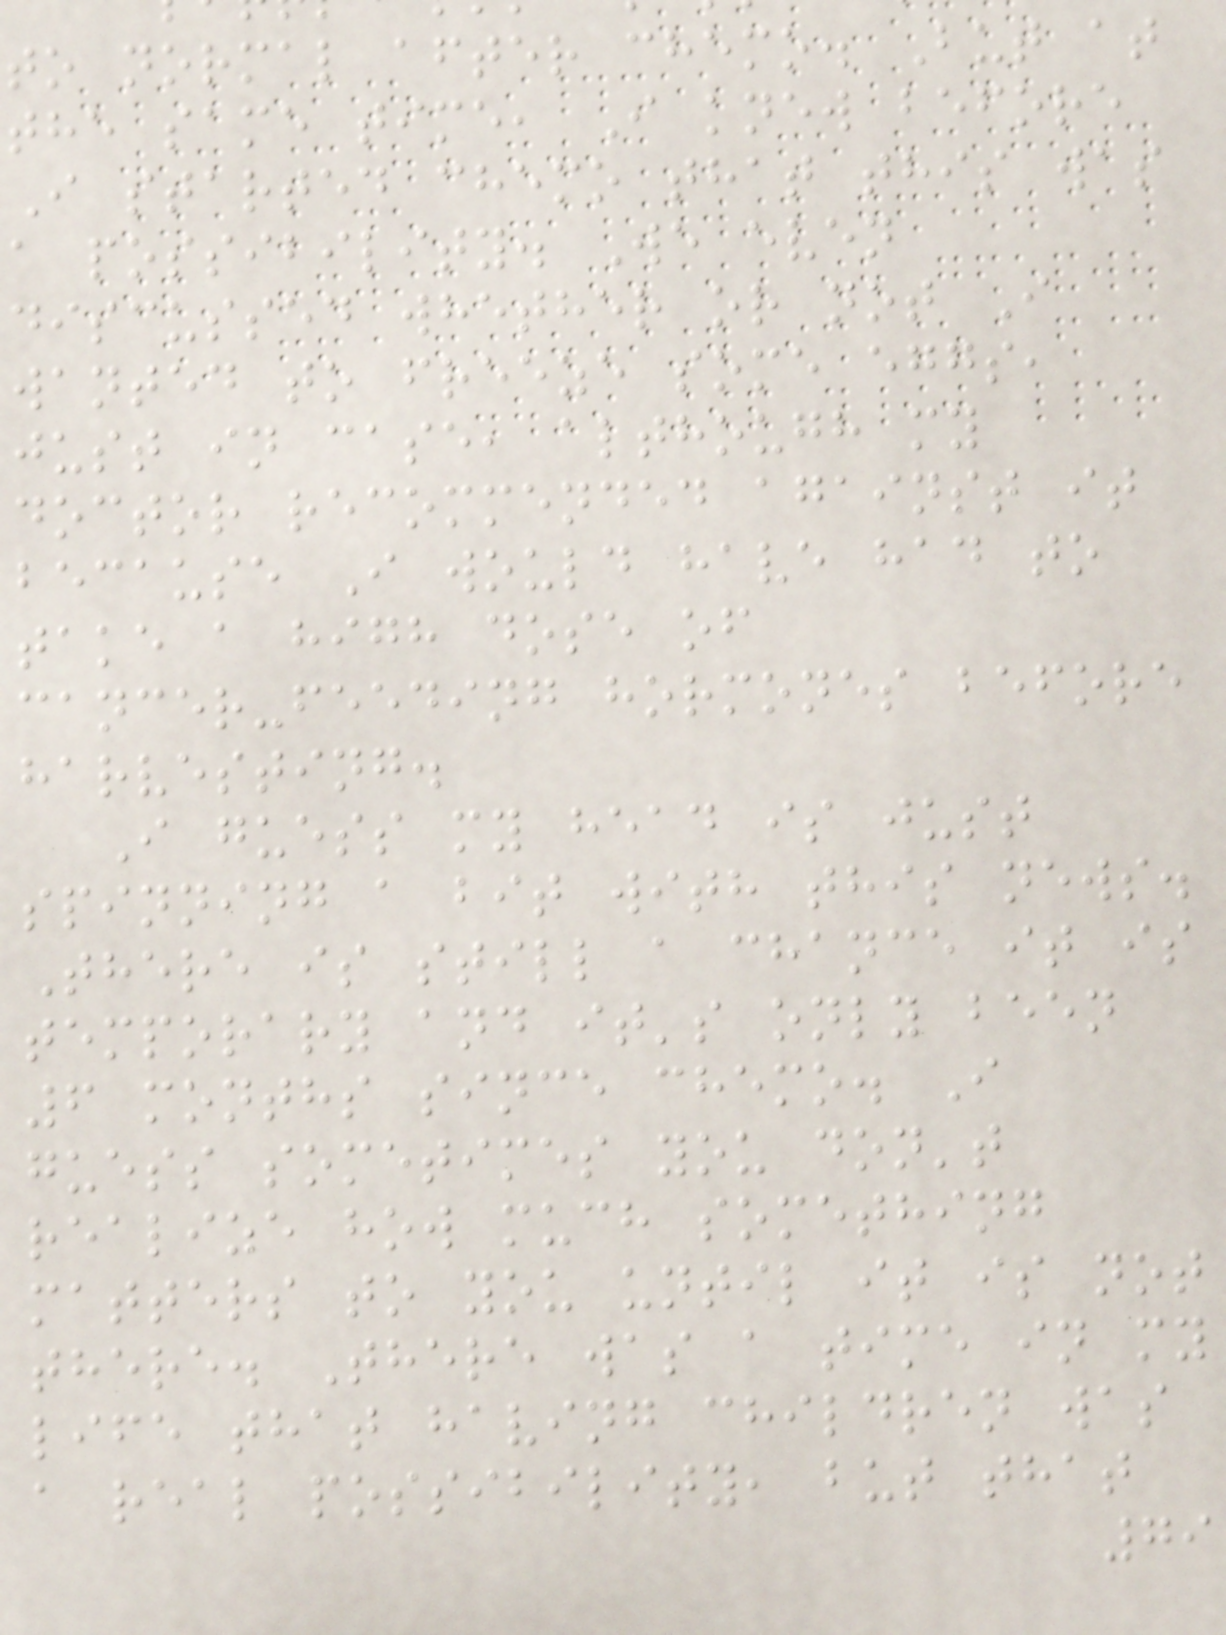to normal after chemo. But at
the same time, I knew before
I started chemo that this was
a possibility. We even
discussed whether or not I
wanted to freeze some eggs,
just in case, although my
doctor recommended against it
because I would have had to
take a high dose of
cancer-feeding hormones before
harvesting.
I guess my head is just
spinning a bit with this news.
There is still a chance it is
temporary and it's only been
6 months since chemo. I
guess sometimes you don't
realize how much something
matters to you until it is not
there. There was a time in my
life that having children was
a real possibility, but that
79
